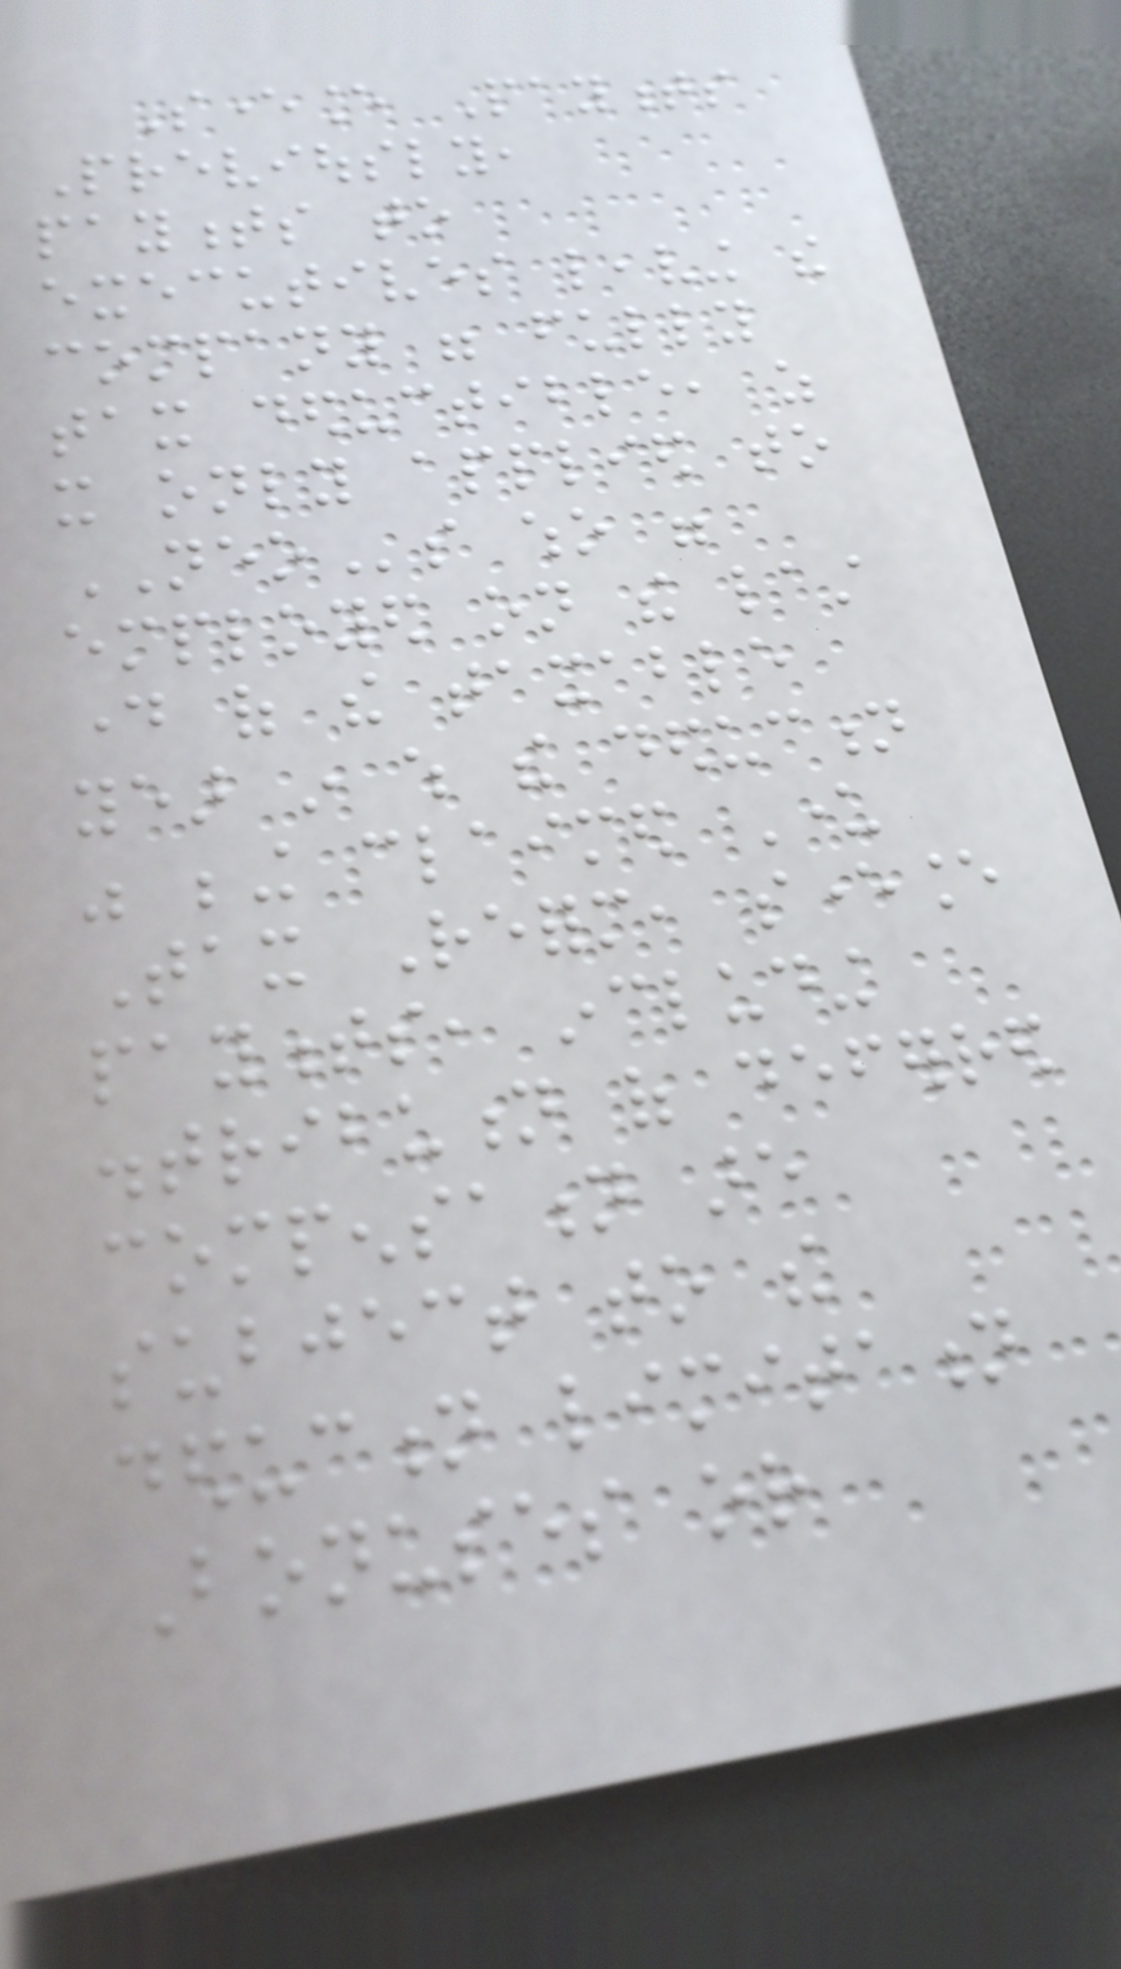Severance Payments
Previously,
payments to
executives leaving the
company were fully
tax deductible, as
it only applied to
NEOs who were
employed on the last
day of the taxable
year in which the deduction
was being claimed Under
Tax Reform, severance
payments, including
distribution of deferred
compensation are
subject to the
deduction limitation
Bonuses or
